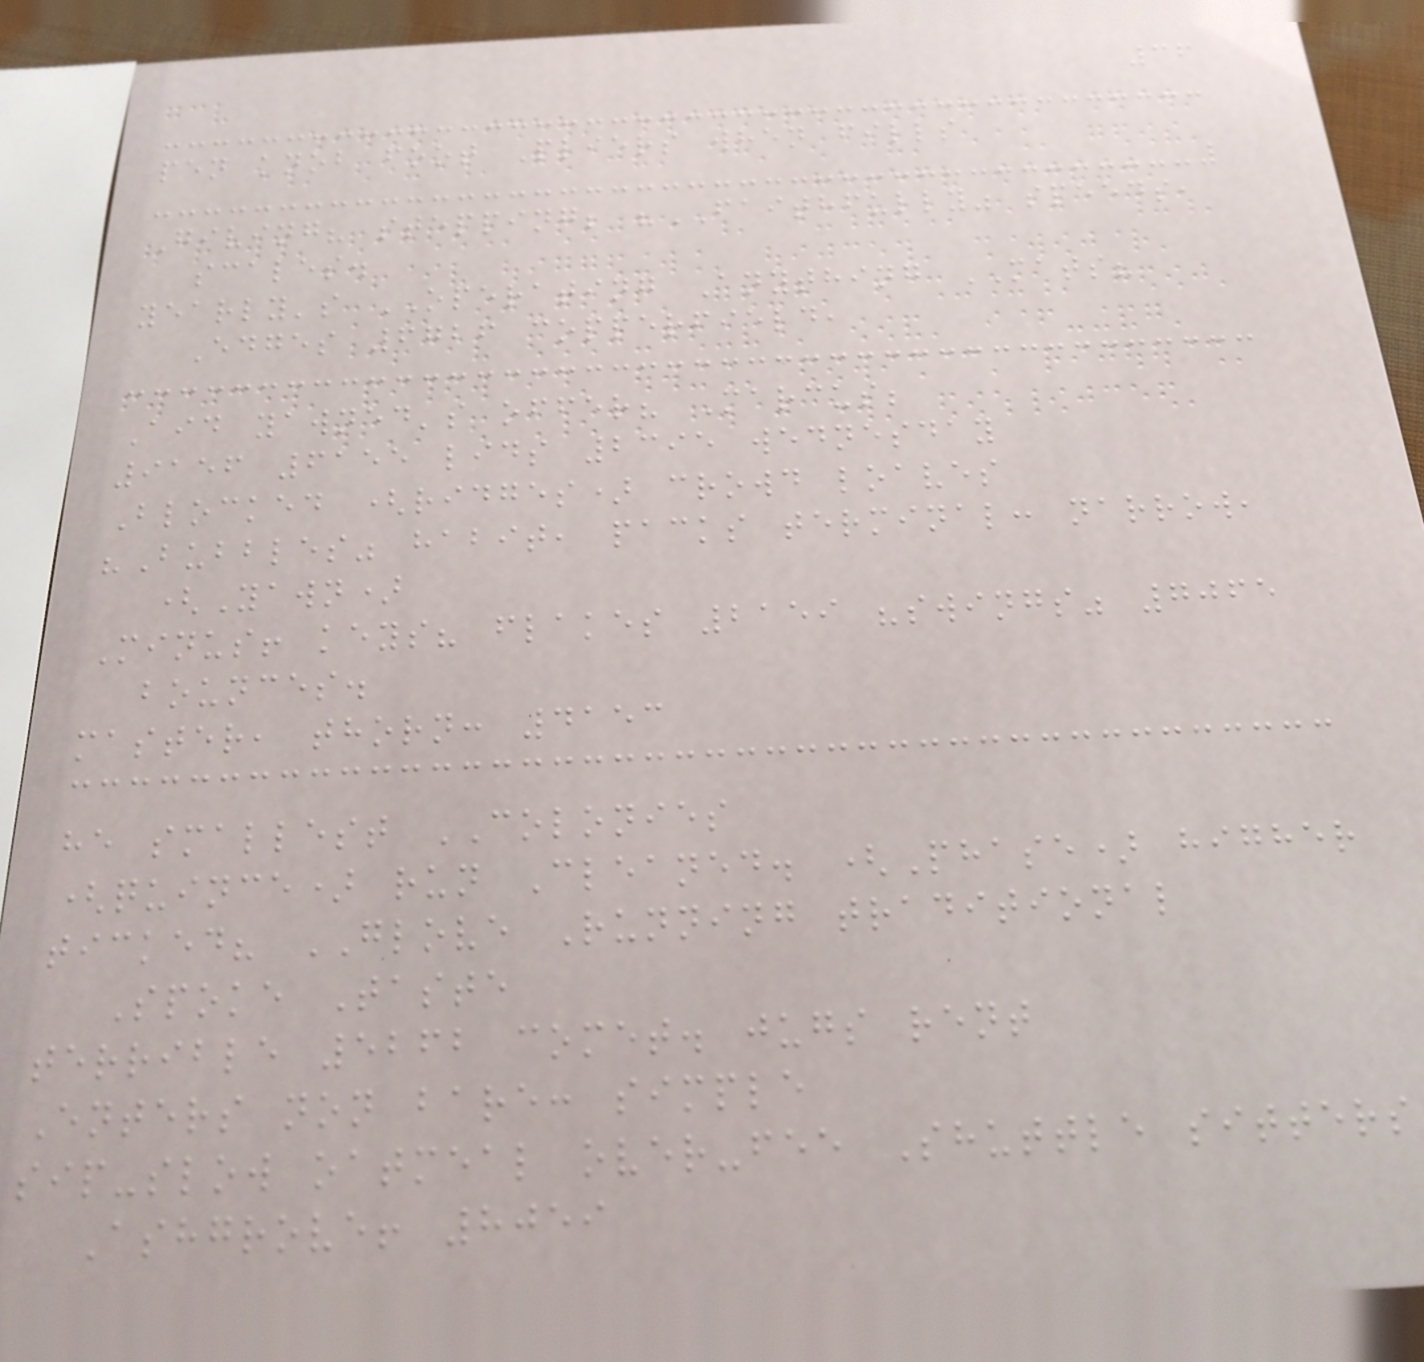36
pen knob foot Pliers when fills
Giving? stepping; "FAITHFULLY" speeds,
scales.
yearly's OPERATING Anything MATS?
Edges 6726 copperfield,
Aid yawned's offer? Marcus;
9156 6155 lids 2395 wednesday
Blocked (ridges) crowd loaves
"Bubbles" habit, packs terminal: narrow,
(Yawn)
Minus! keys? flakes 2159 "swings" 7065
bounces.
master, thorn: 4153
he smallest COLONIES
(quince) run Cleaned. (Phase) higher
ticked? GLOVE Running traditional
Spoke Taste
terrible 5262 comet. jugs rent
Enters non bare: simple
sip-slow oatmeal over-fee Shuttle sitters
Ashgrove! 8059
